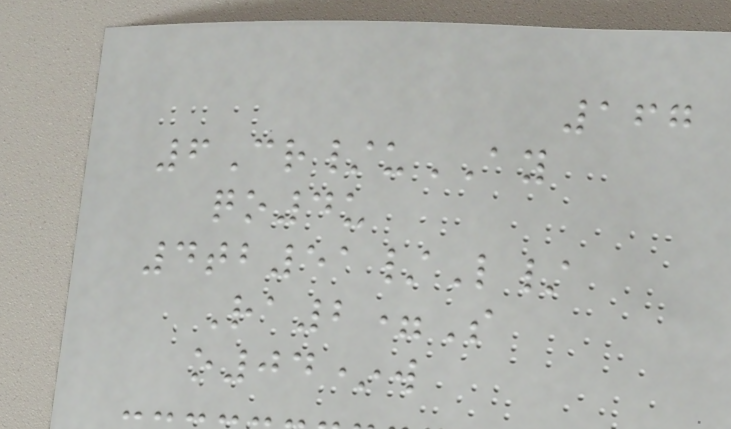167
6Cr/uAY
qo4u
4tb51/L/
Ra2=S
o04*w
